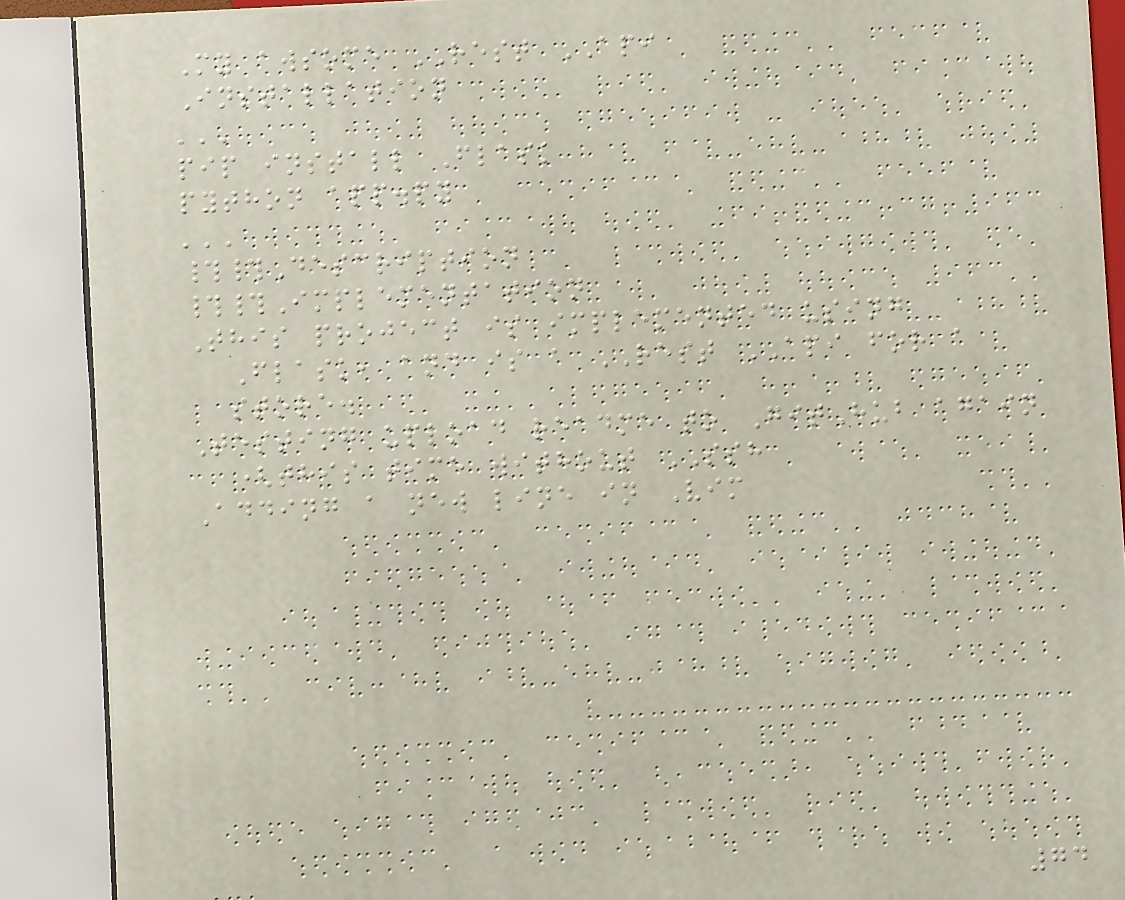My awsome REST API
Installation
'''
pip install Flask
python app.py
'''
##Description
##Implementation
This project is implemented using
Flask, and is a REST API for a
store.
Testing upload readme to GitHub again
(this time without SSH
Adding a new line in Vim
74
